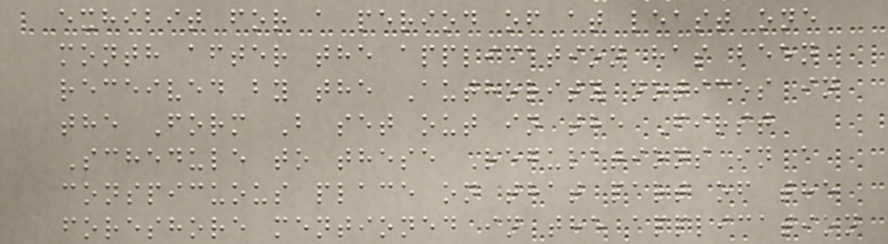exhibit for a period of at least one
month after the application has been
received by the Authority notices in
the Form B set out in the First
Schedule to these Regulations in a
conspicuous place on that part of the
foreshore mentioned in the application
